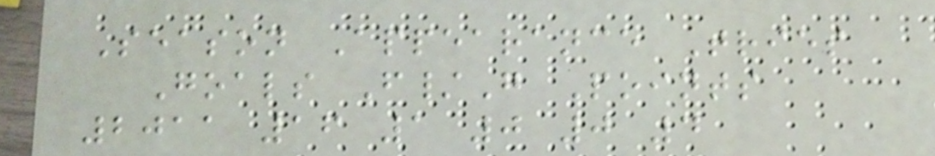Season Appearance Tries
Goals F/G Points
2011 16 1 0 0 4
